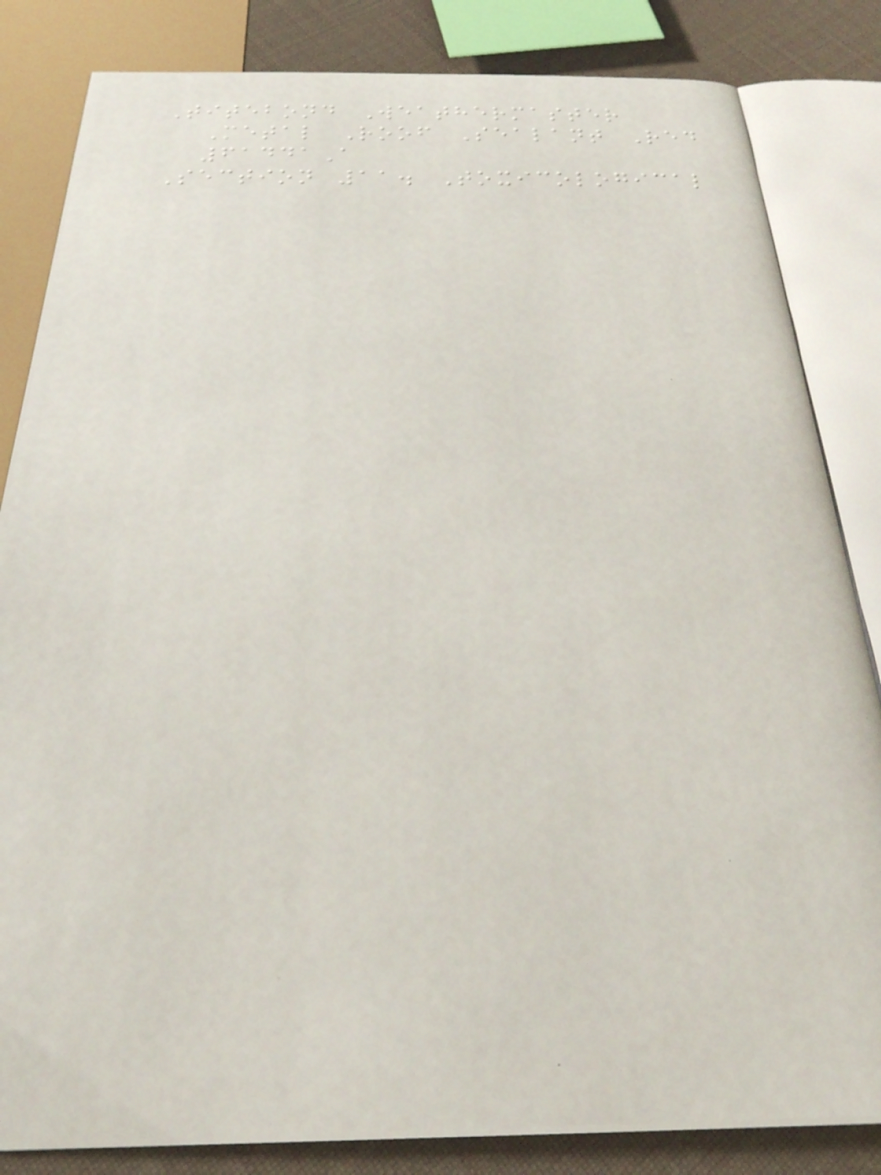Titebond Weathermaster
Metal Roof Sealant Red
61441A
Section 11. Toxicological
